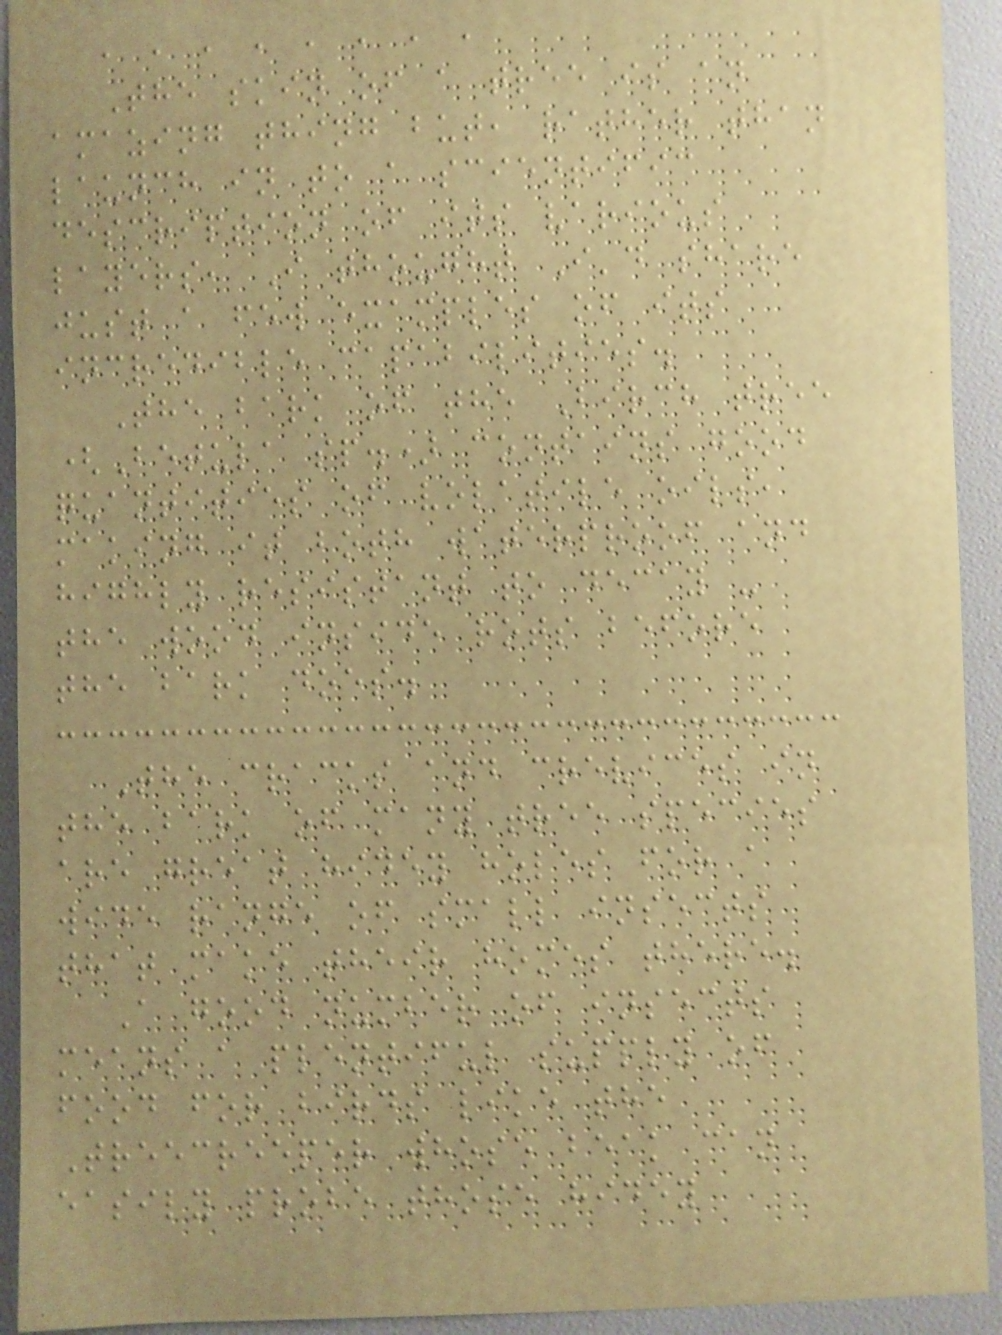, , , , , , , ,
The skin of a tree is an
amazing thing but, rather than
launch in to a scientific
description of its various
layers, I thought I'd share
just a few examples of its
incredible capabilities.
The bark of the Birch tree
(Betula sp.) contains good
quantities of volatile oils,
making it both waterproof and
highly resistant to decay -
the wood inside rots before
the bark does.
The cracks and crevices in
the bark of many tree species
are great hidey holes for a
wide range of small insects
that make their homes there.
A good number of insects
means a plentiful supply of
food for birds like the
Treecreeper whose beak can
easily probe those hidey
